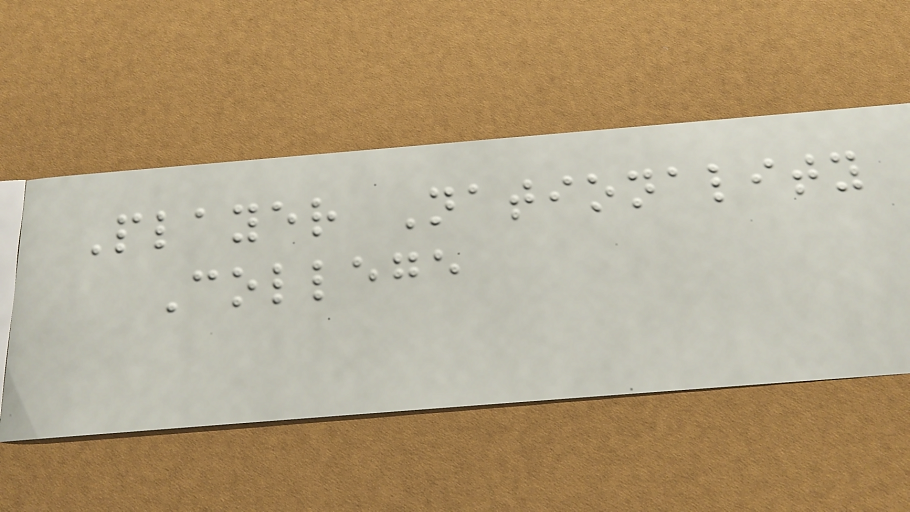Player Nationality
College
